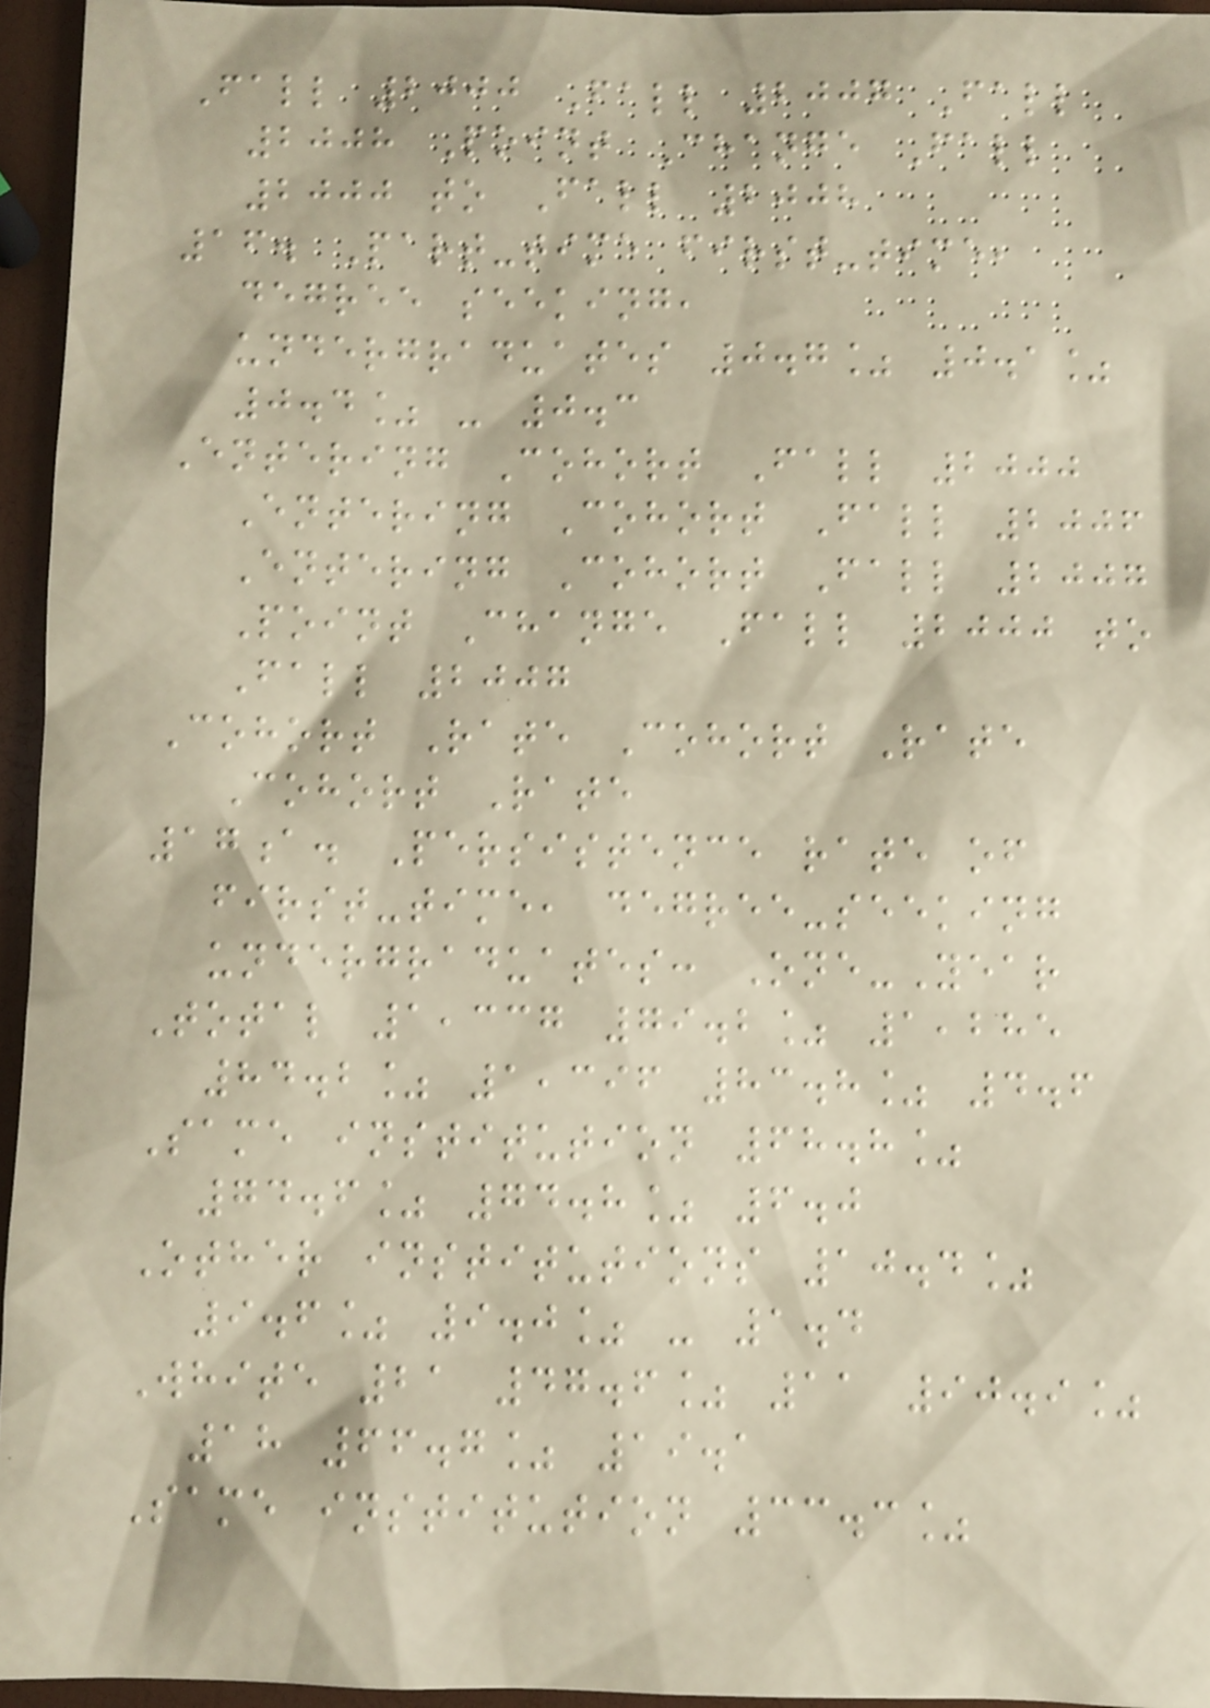Fall 2000 Fall 2007 Fall
2008 Point Change Fall
2000 to Fall 2008
16. Part-time first-time,
degree seeking,
undergraduates 0.7% 0.1%
0.4% - 0.3
Entering Cohort Fall 2000
Entering Cohort Fall 2006
Entering Cohort Fall 2007
Point Change Fall 2000 to
Fall 2007
Cohort Rate Cohort Rate
Cohort Rate
17a. Persistence rate of
first-time, degree-seeking
undergraduates: One-Year
Total 1,337 79.2% 1,285
84.2% 1,396 83.8% 4.6
Same institution 68.8%
74.6% 74.8% 6.0
Other institutions 10.4%
9.6% 9.0% - 1.4
White 21 47.6% 11 90.9%
18 66.7% 19.1
Same institution 33.3%
